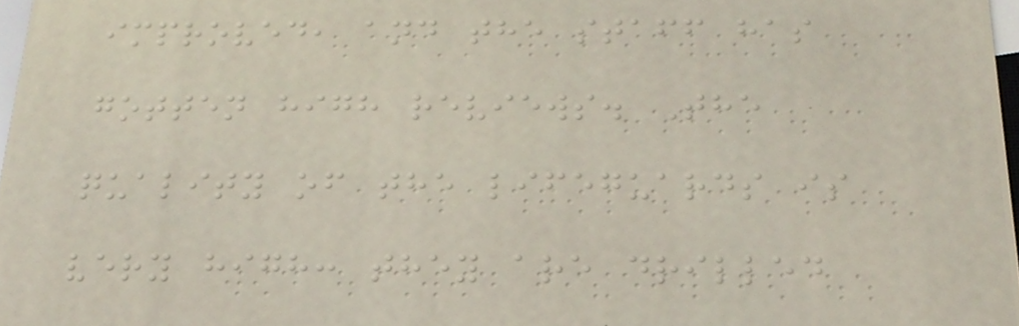improved, and the staff has
gotten high reviews. The
quality of the lifeguards is
very high: they are drilled
